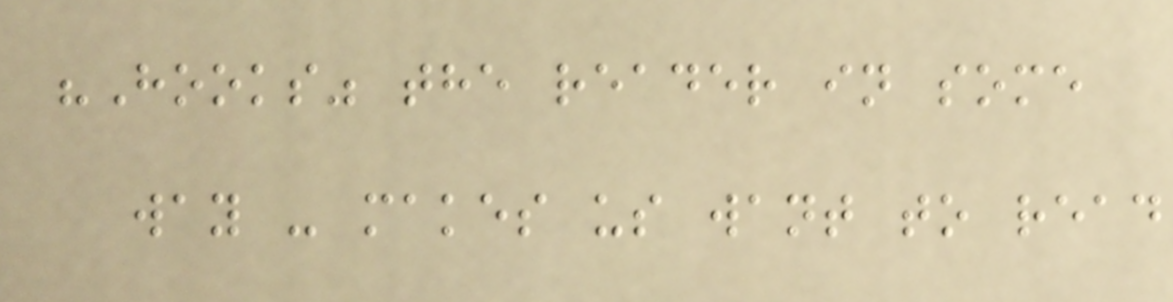"Hooks" the reader in some
way - makes us want to read
